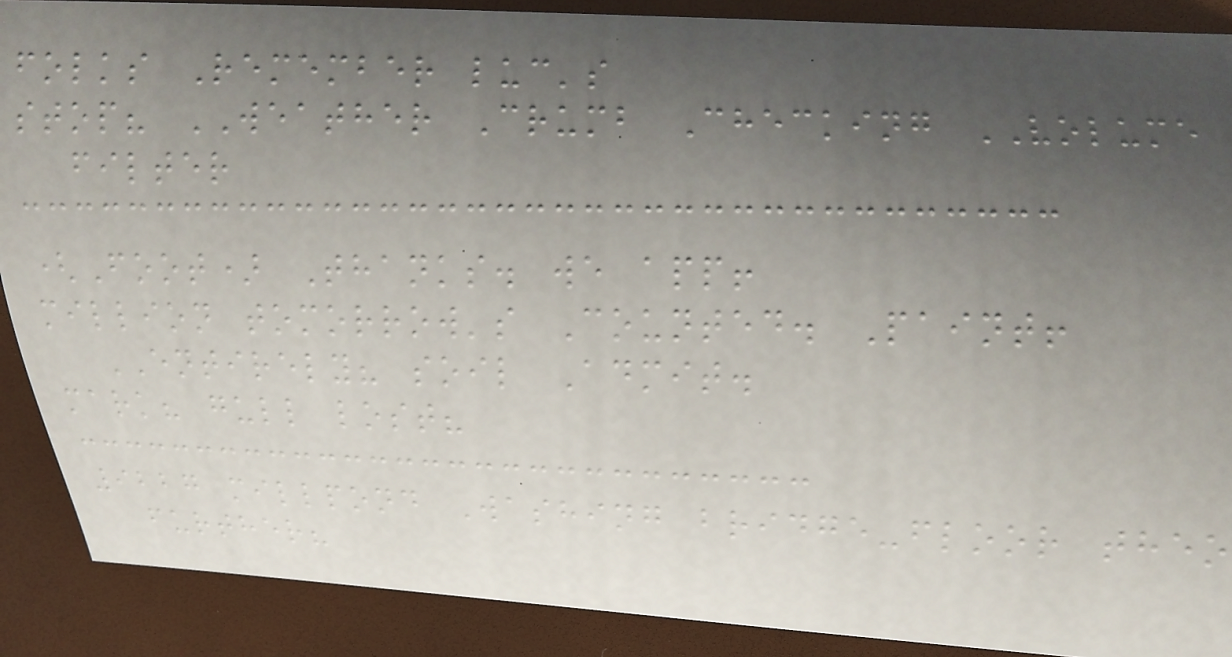folks Remember luc's
stop? WEATHER Crumb Checking VOLUME
filter
(Foot) Thanks. we app!
million tomorrow's Counted. Paint!
ENTIRELY? soil Admit.
mark? gull lost?
9227 millpond Washing bridge-floor theo
further?
